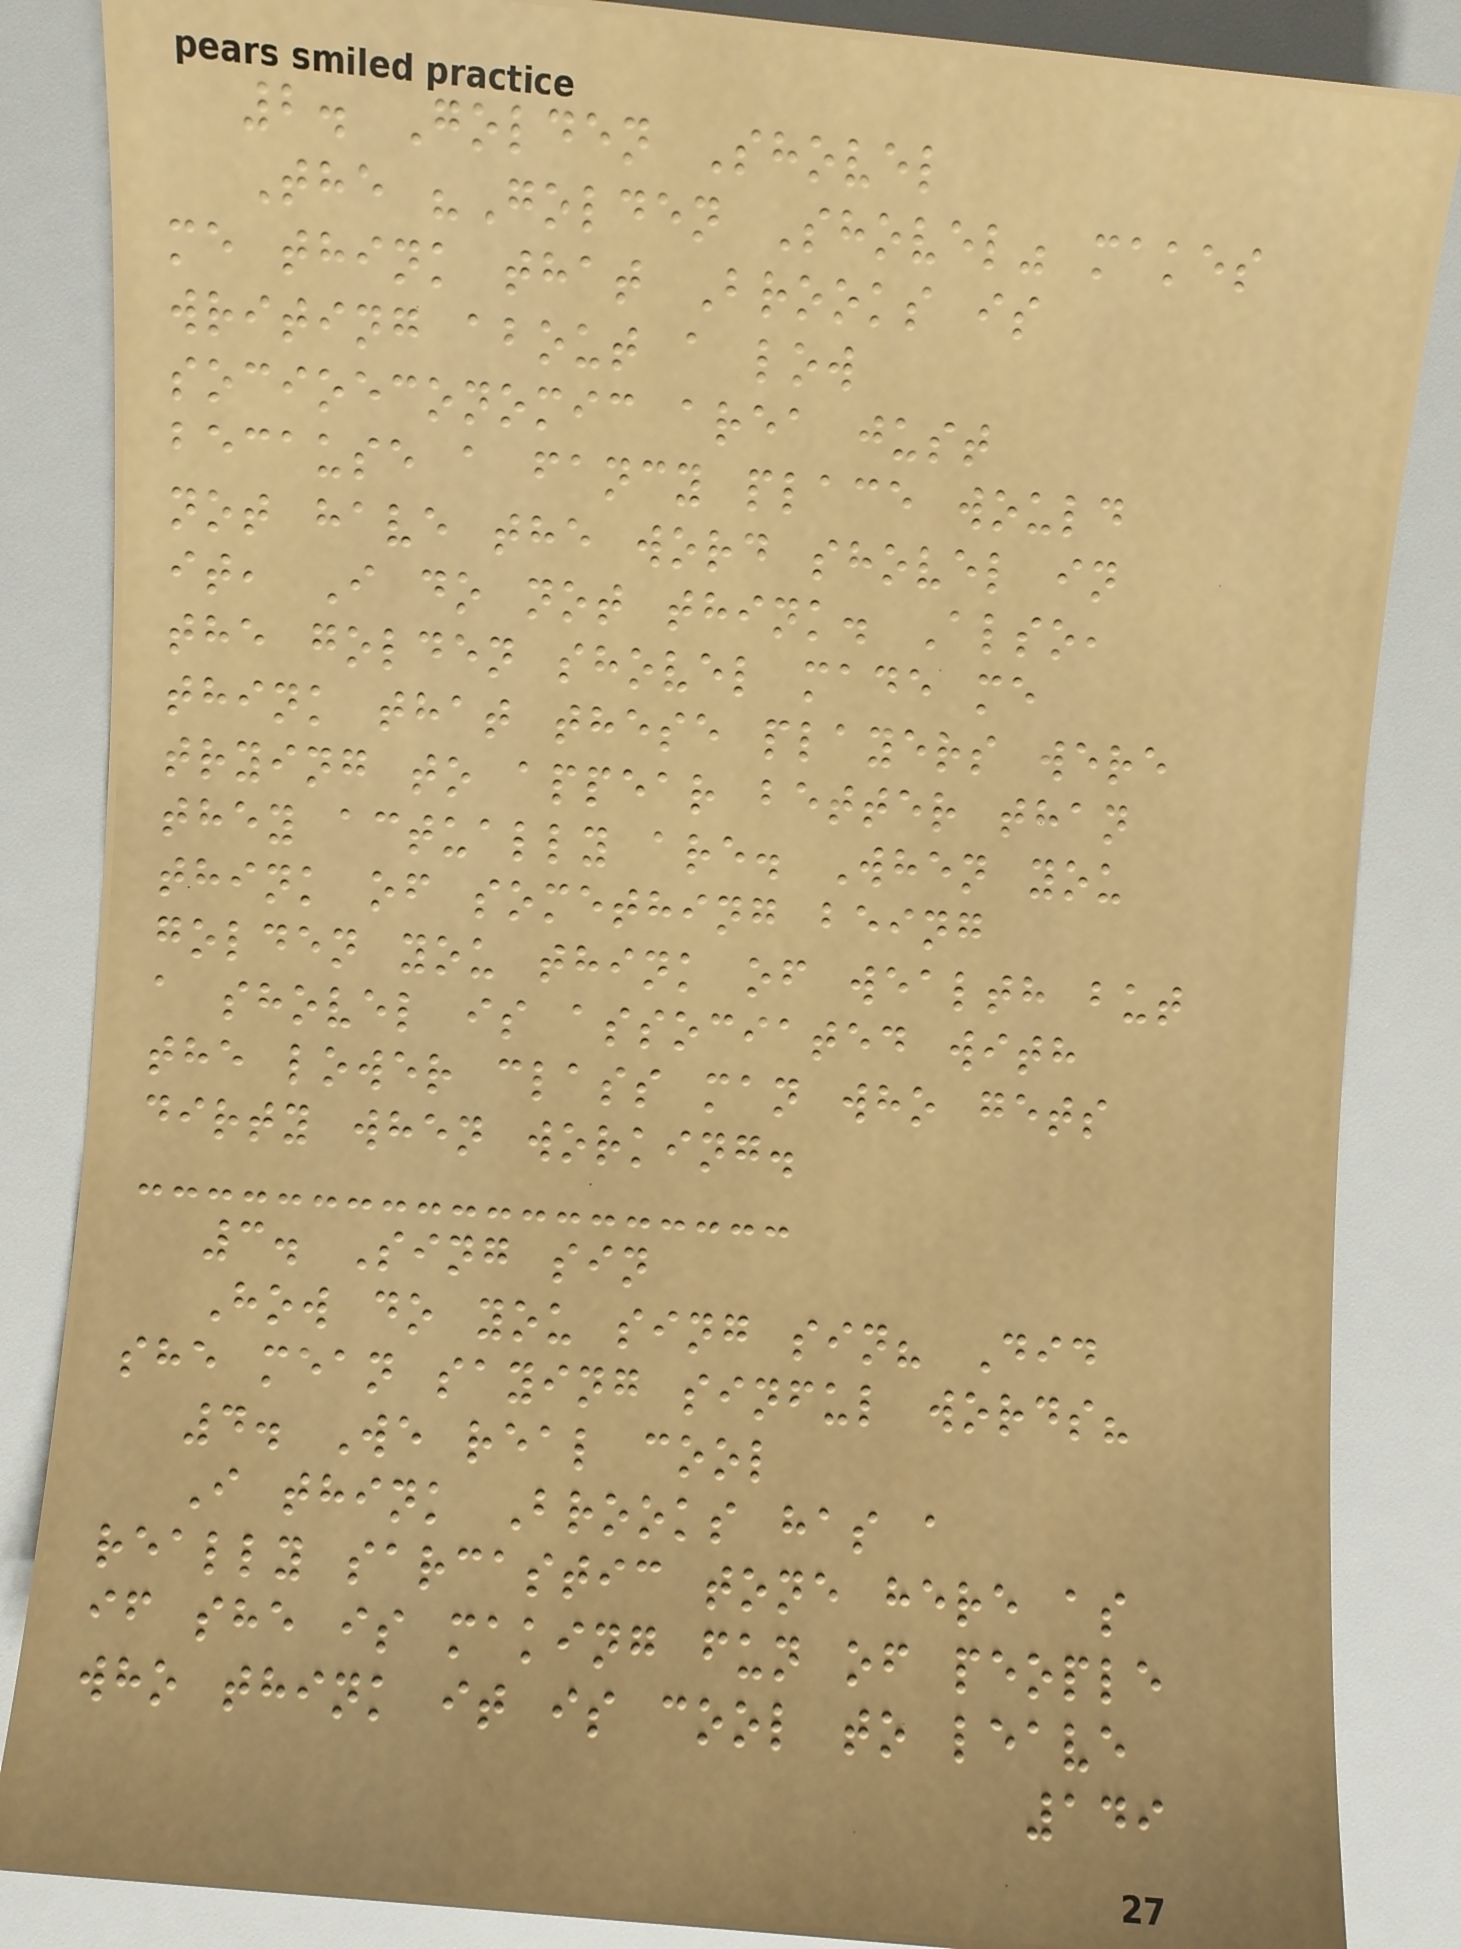2. Golden Shovel
The "Golden Shovel" makes
me think that Brooks is
writing about a low
socioeconomic area just
because a fancy place would
not have the word shovel in
it, I do not think. Also,
the golden shovel made me
think that these players were
trying to appear better than
they actually are. When you
think of something being
golden you think of wealth but
a shovel is associated with
the lower class man who gets
dirty when working.
3. Sing sin
How do you sing sin? Did
she mean saying sinful words?
4. We real cool
I think Brooks has a
really sarcastic tone here as
if she is making fun of people
who think it is cool to leave
149
